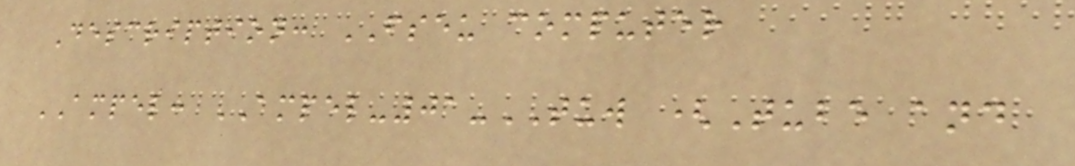Description: FSEU computer
AMPEL: AMPEL-01-TUW (Tube and
